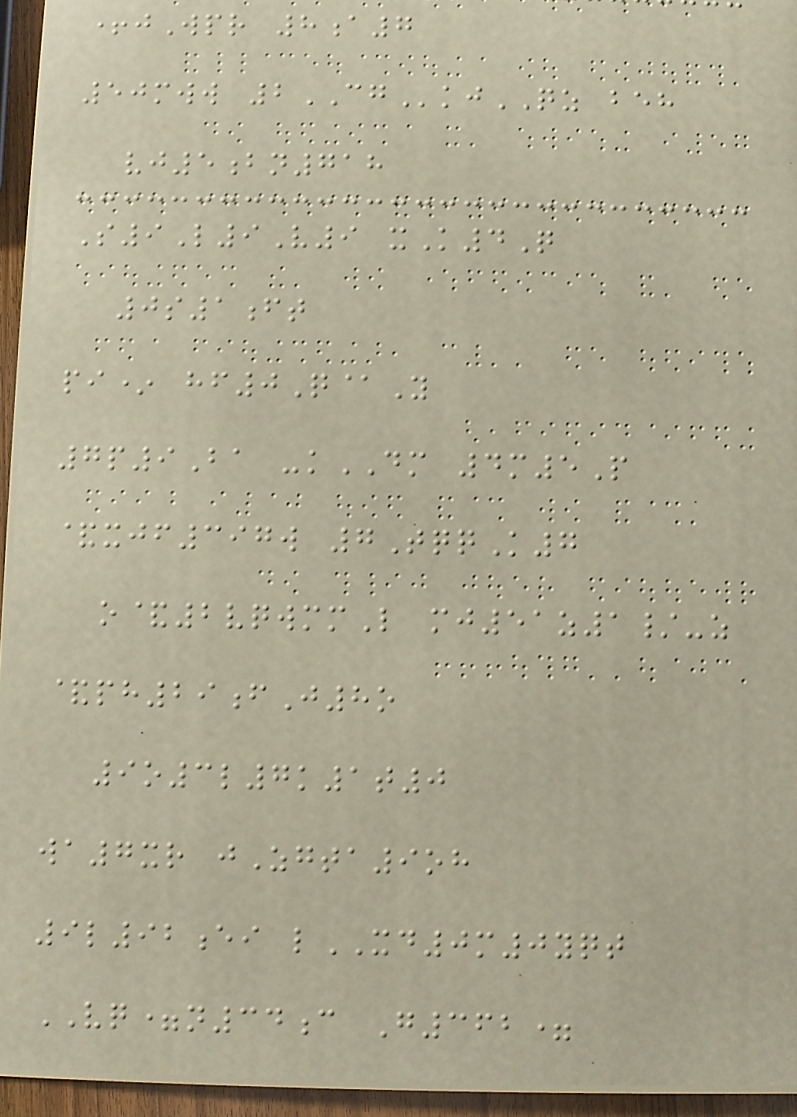+jWpr 8a7
50mww 2CGkjQZ beh
vj5bn718
S9L9V9 xK4Q
0s1ft
pi* hf0Q@Y
7p9Ba -kDM 4m5P
&xjf397w 7TqqK7
o&2vqwmmL mj51z1/-z
&ph29fJ8o
9o3l7k1t0
wa7xr jZgta9oh
9l92ei lXD0m0yqt
VQ=n34c G362=
